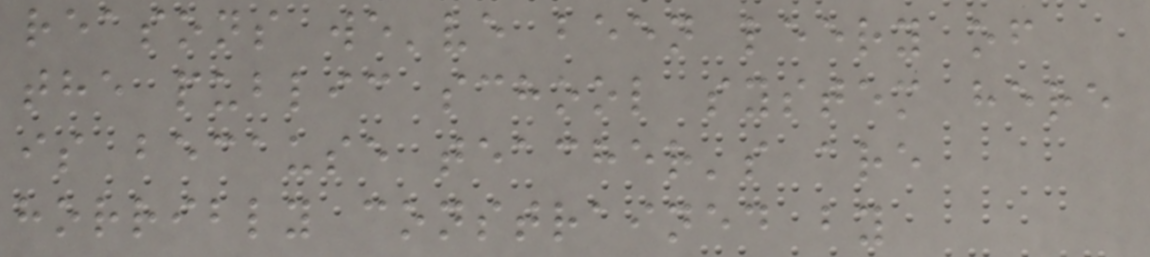reasons we've been leery of
the public school system here
is because teacher's are
horribly constrained by
